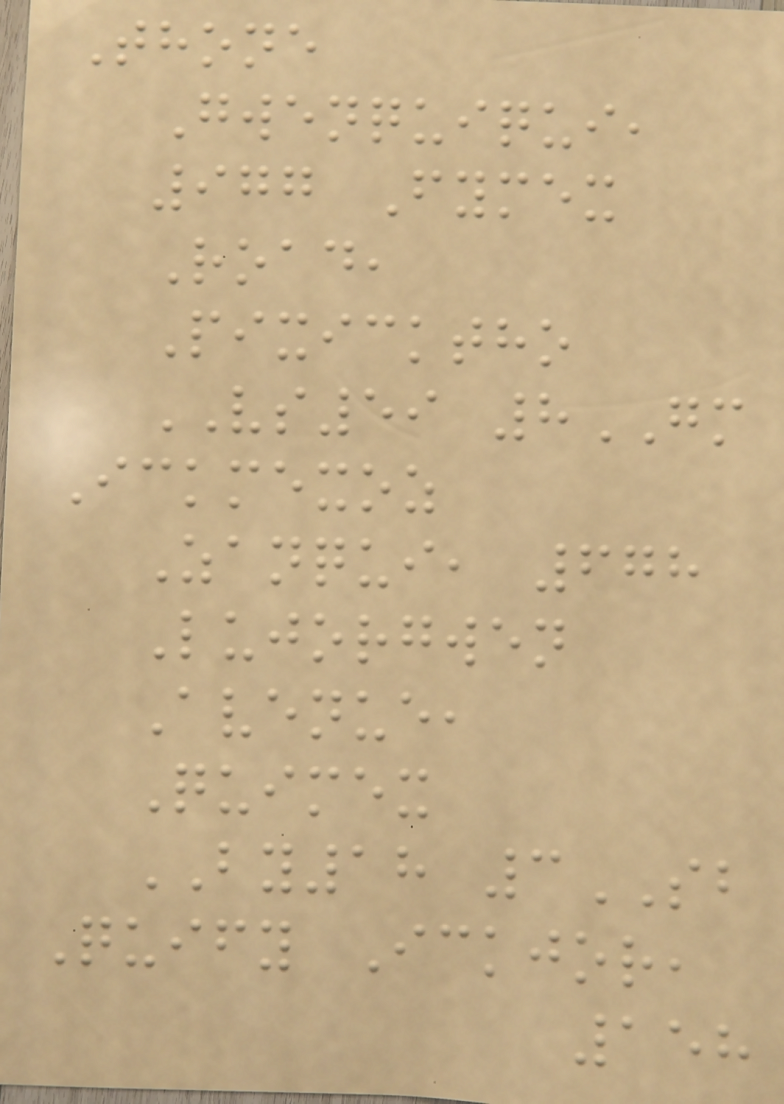Thone
Gwenquiqui,
977 Fymex
Road,
Pixicktho
VS59 8GM
Ickmexoz
Zanqui, 678
Lujorgwen
Avenue,
Quimex
BY18 3SB
Quify Ickjor,
158
